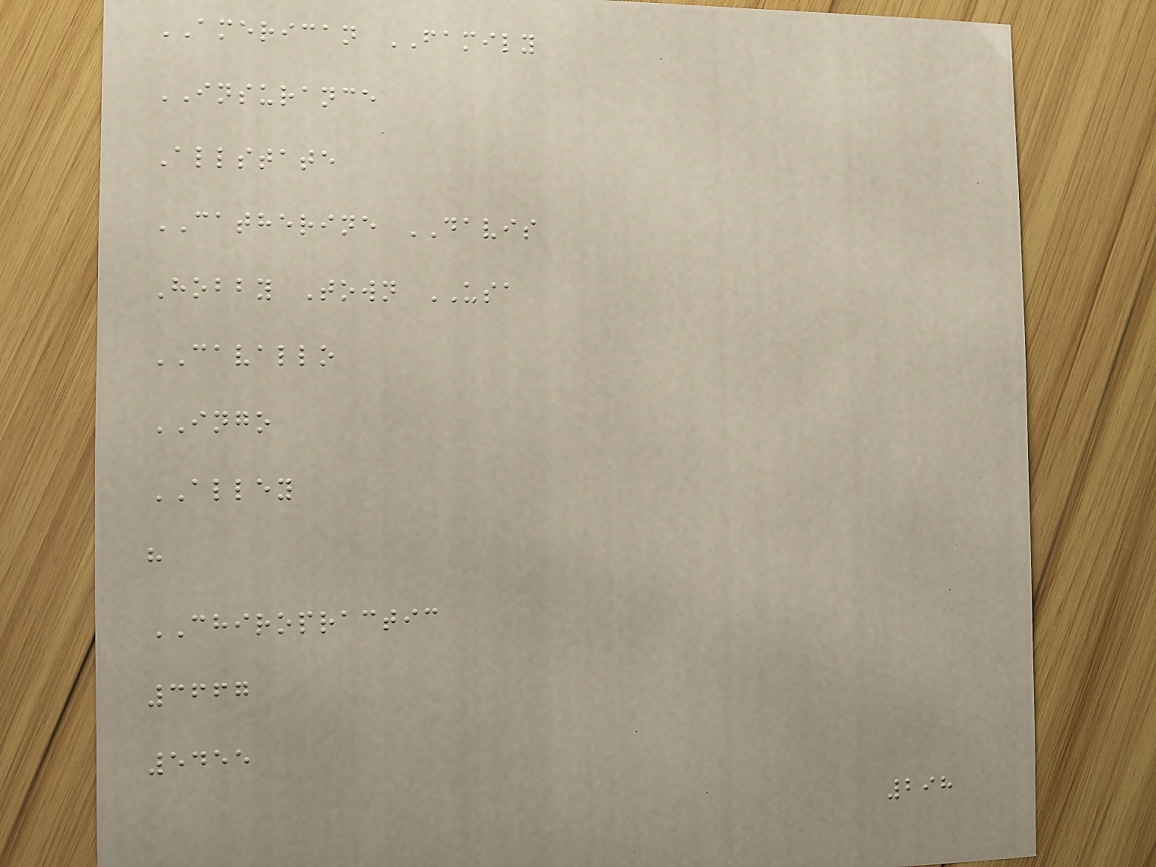AMERICAN FAMILY
INSURANCE
Allstate
CATHERINE DAVIS
Hobby Town USA
CAVALLO
INGO
ALLEY
h
CHIROPRACTIC
3667
5455
298
